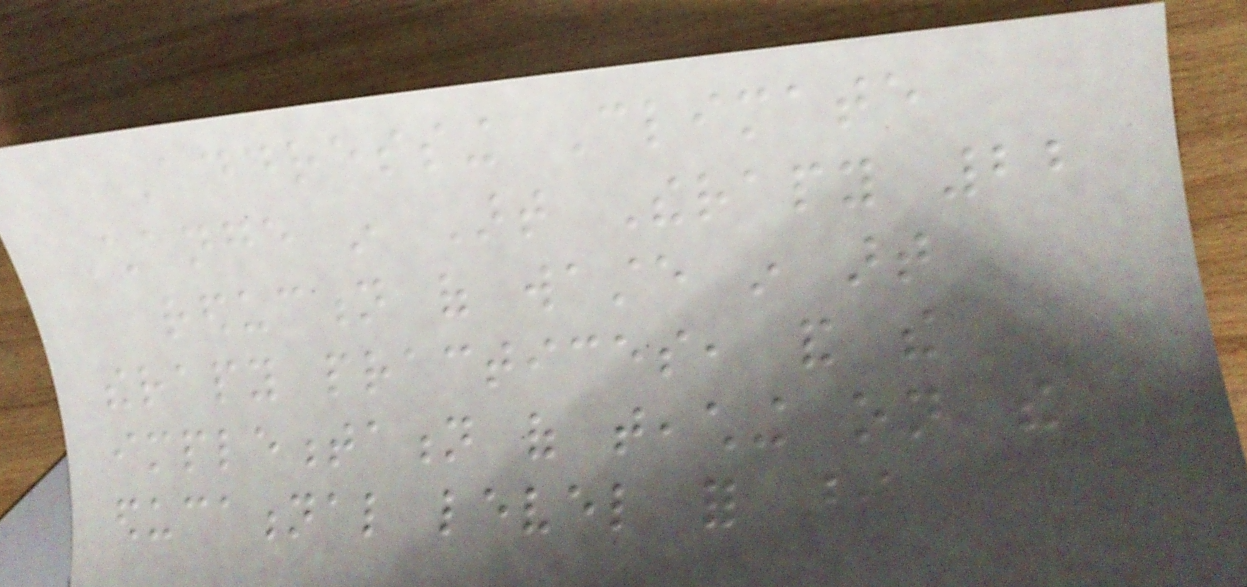Addressing Climate
Change in Art Therapy 22
reduction of waste in art
therapy practices, and the
implementation of teaching on the
educational level for art
